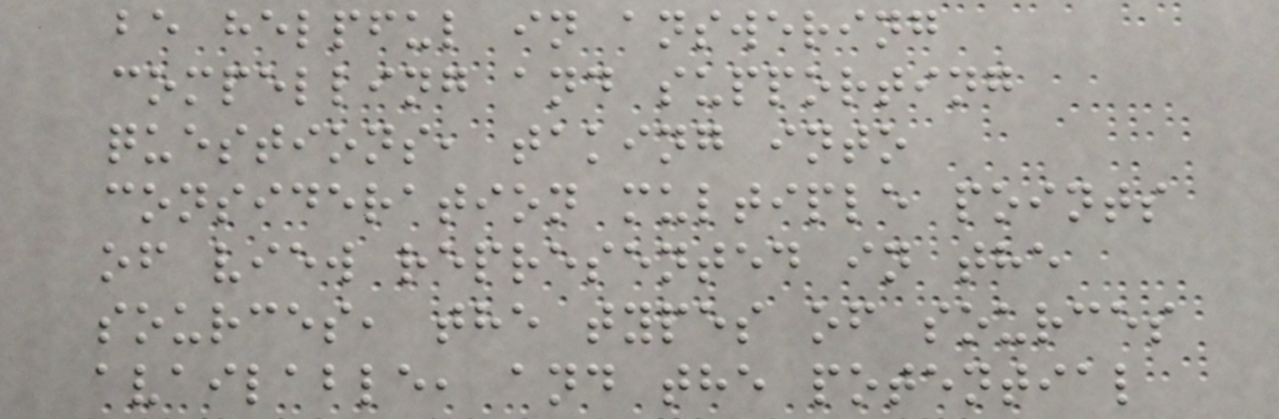be helpful in answering
compelling and supporting
questions, taking into
consideration multiple points
of view represented in the
sources, the types of sources
available, and the potential
